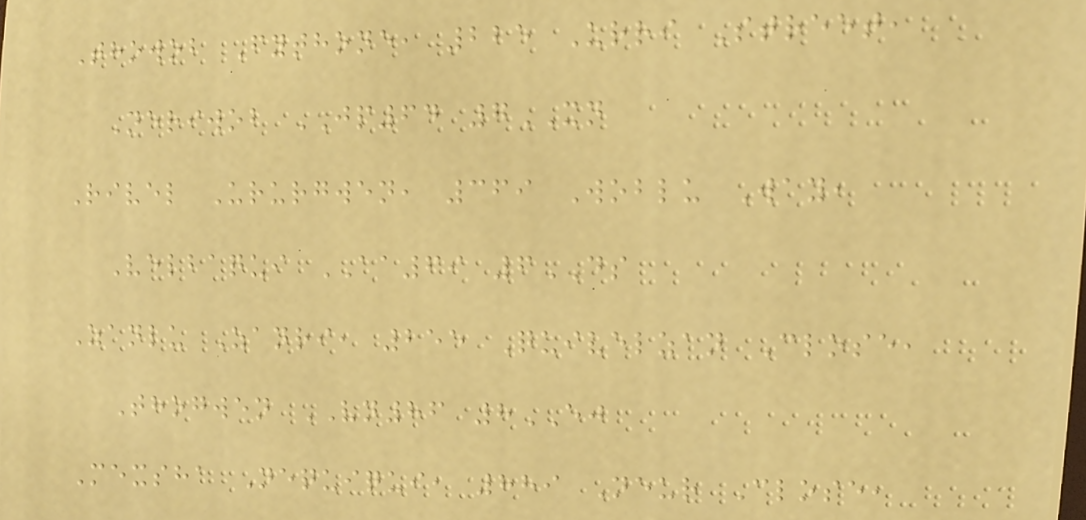Thowob Fythone, 225 Urri Street,
Neriwob JP64 7XN
Rivel Ururgwen, 369 Woblu Way,
Velbaqui AA69 6DS
Zanlu Zanri, 255 Quivelzan Close,
Thogwen VN86 8EJ
Mexsha Nequiqui, 889 Neur Close,
